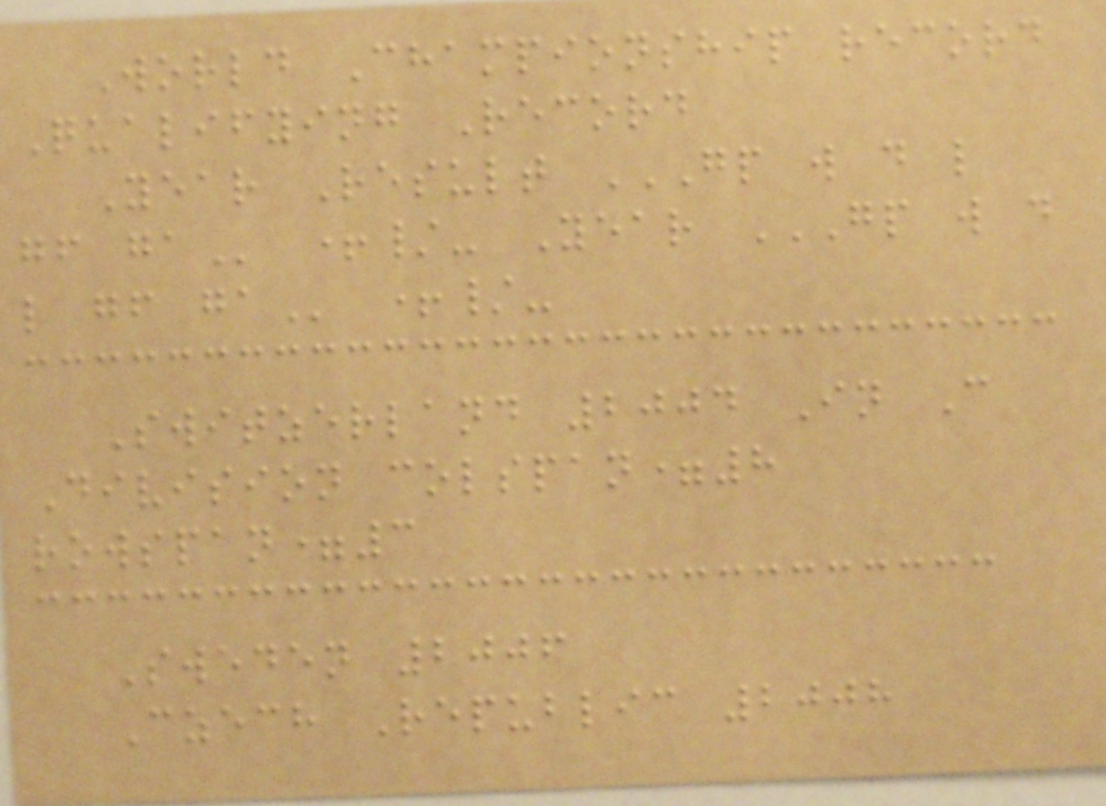World Championship record
Qualifying Record
Year Result GP W D L
GF GA +/- Year GP W D
L GF GA +/-
Switzerland 2004 In C
Division colspan=8
rowspan=3
Sweden 2006
Czech Republic 2008
